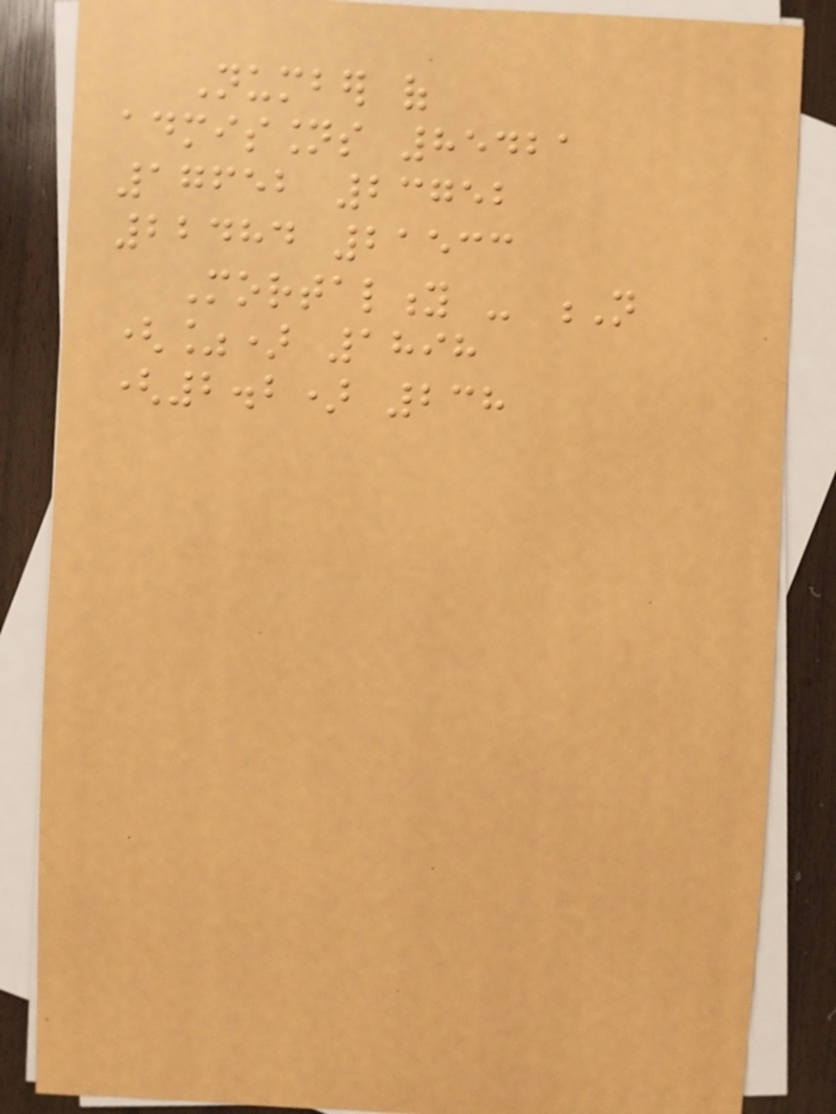Number of
admissions 85421
17652 23752
22484 21533
Mortality - N
(%) 1898
(2.2) 238
